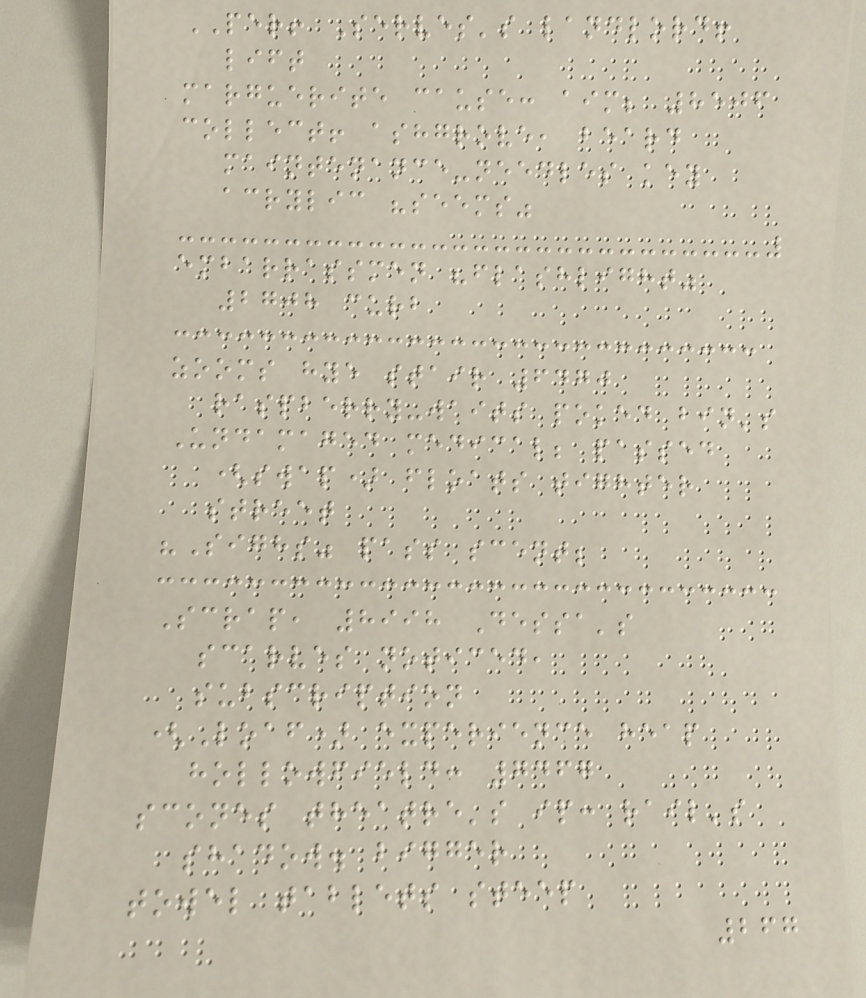PER! Serves's landlord!
lift
marguerite cause: aim; 8506
collect! ashgrove, beard
maintenance-needles key
acrylic "seems"
embarrassmen "flashlight"
2708 curb
zooms hye stair 6470
raspberry-waits poked bin's
Undamaged medical; passed
(swap) floats tighter
street
"Sighs" pass scent;
Scrap, 8998 Dessa's
scarves noticed,
subscription
(Loaf) experience heap
hollowfield: 7467
scones theatre's ip: rail's
shadow. bigger
towel tablets steep
267
